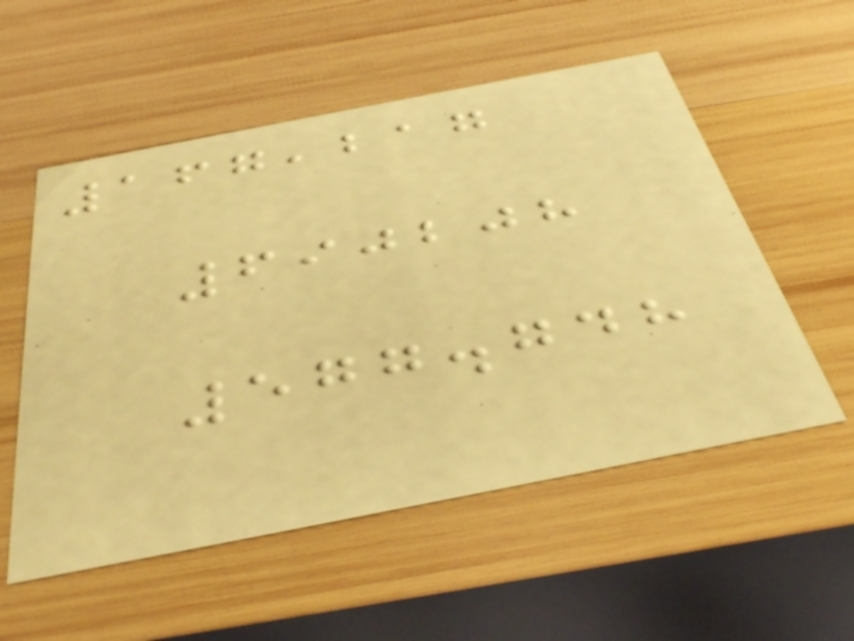167,217
690208
577.748
